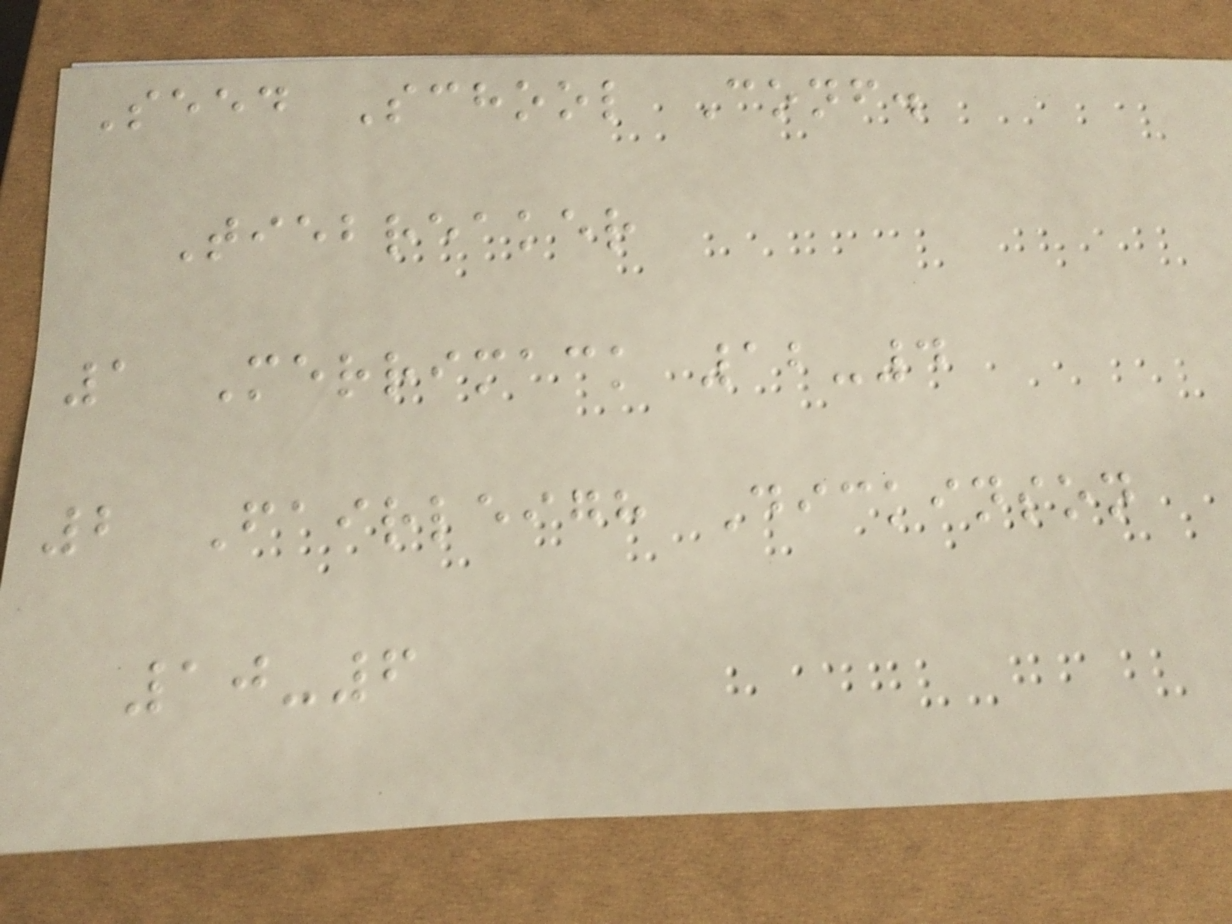Seed School Conf.
Tiebreaker
1 Merrimack 12-4
2 Fairleigh Dickinson
10-6
